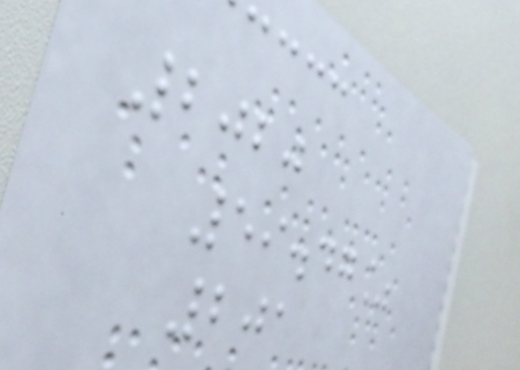2020
59.47%
201
